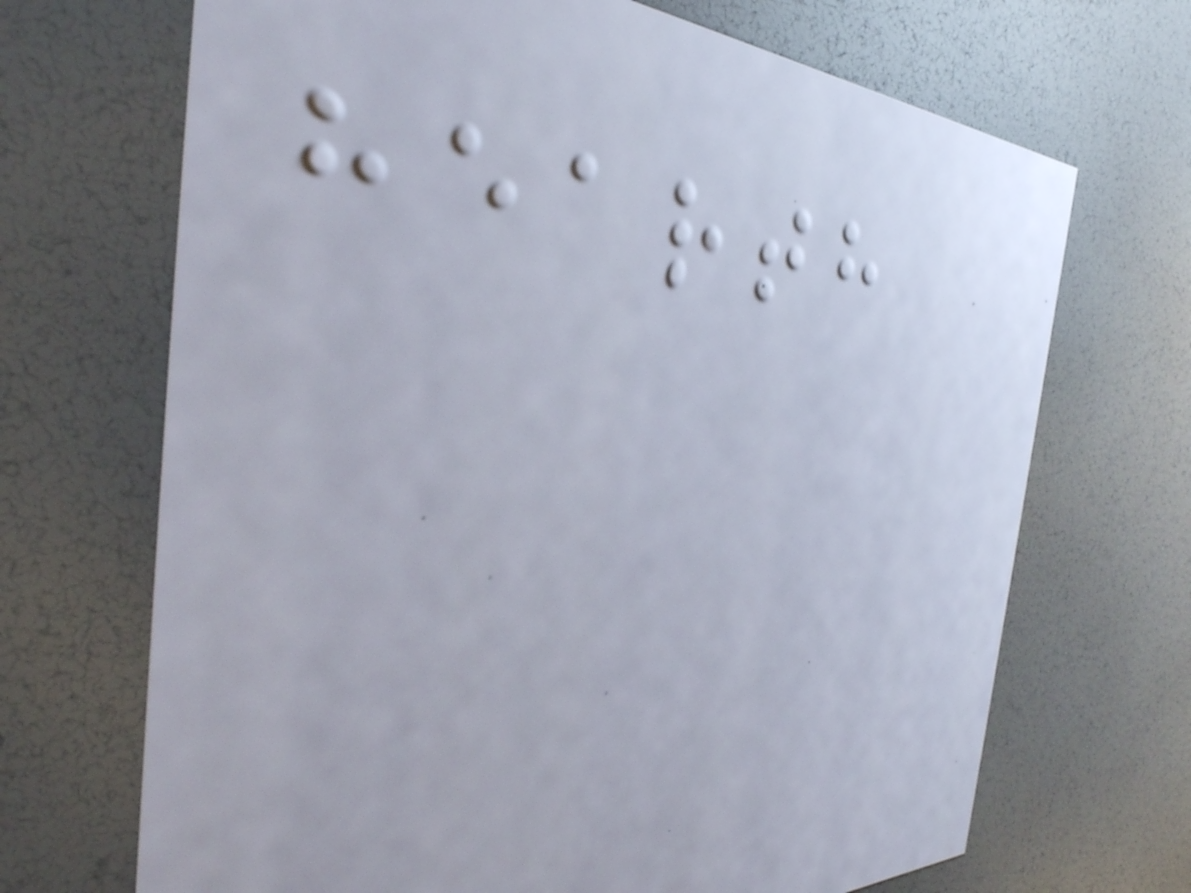hearth
